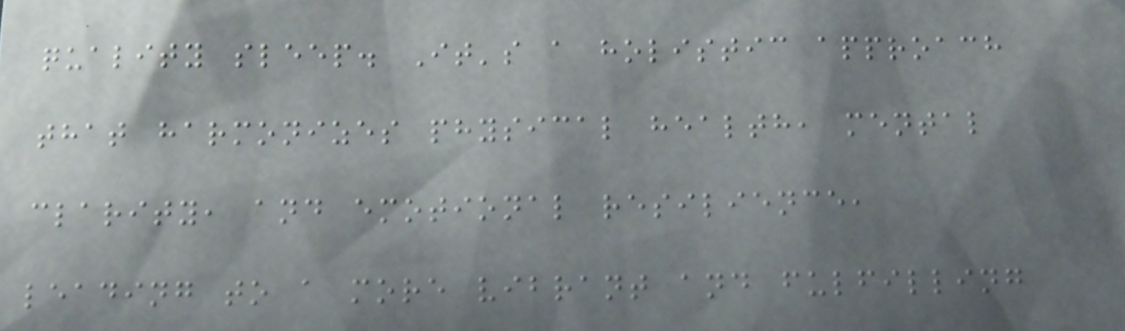quality sleep. It's a holistic approach
that harmonizes physical health, mental
clarity, and emotional resilience,
leading to a more vibrant and fulfilling
